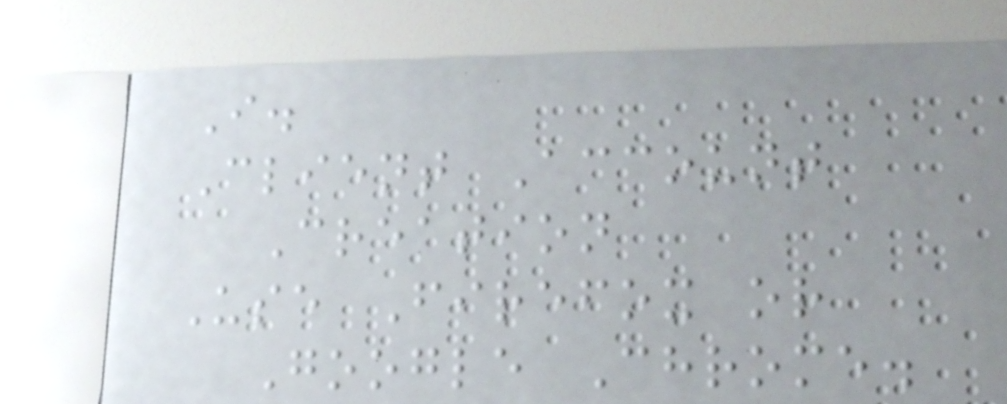I.
Client Account
Creation
Use Firefox or
Google Chrome.
